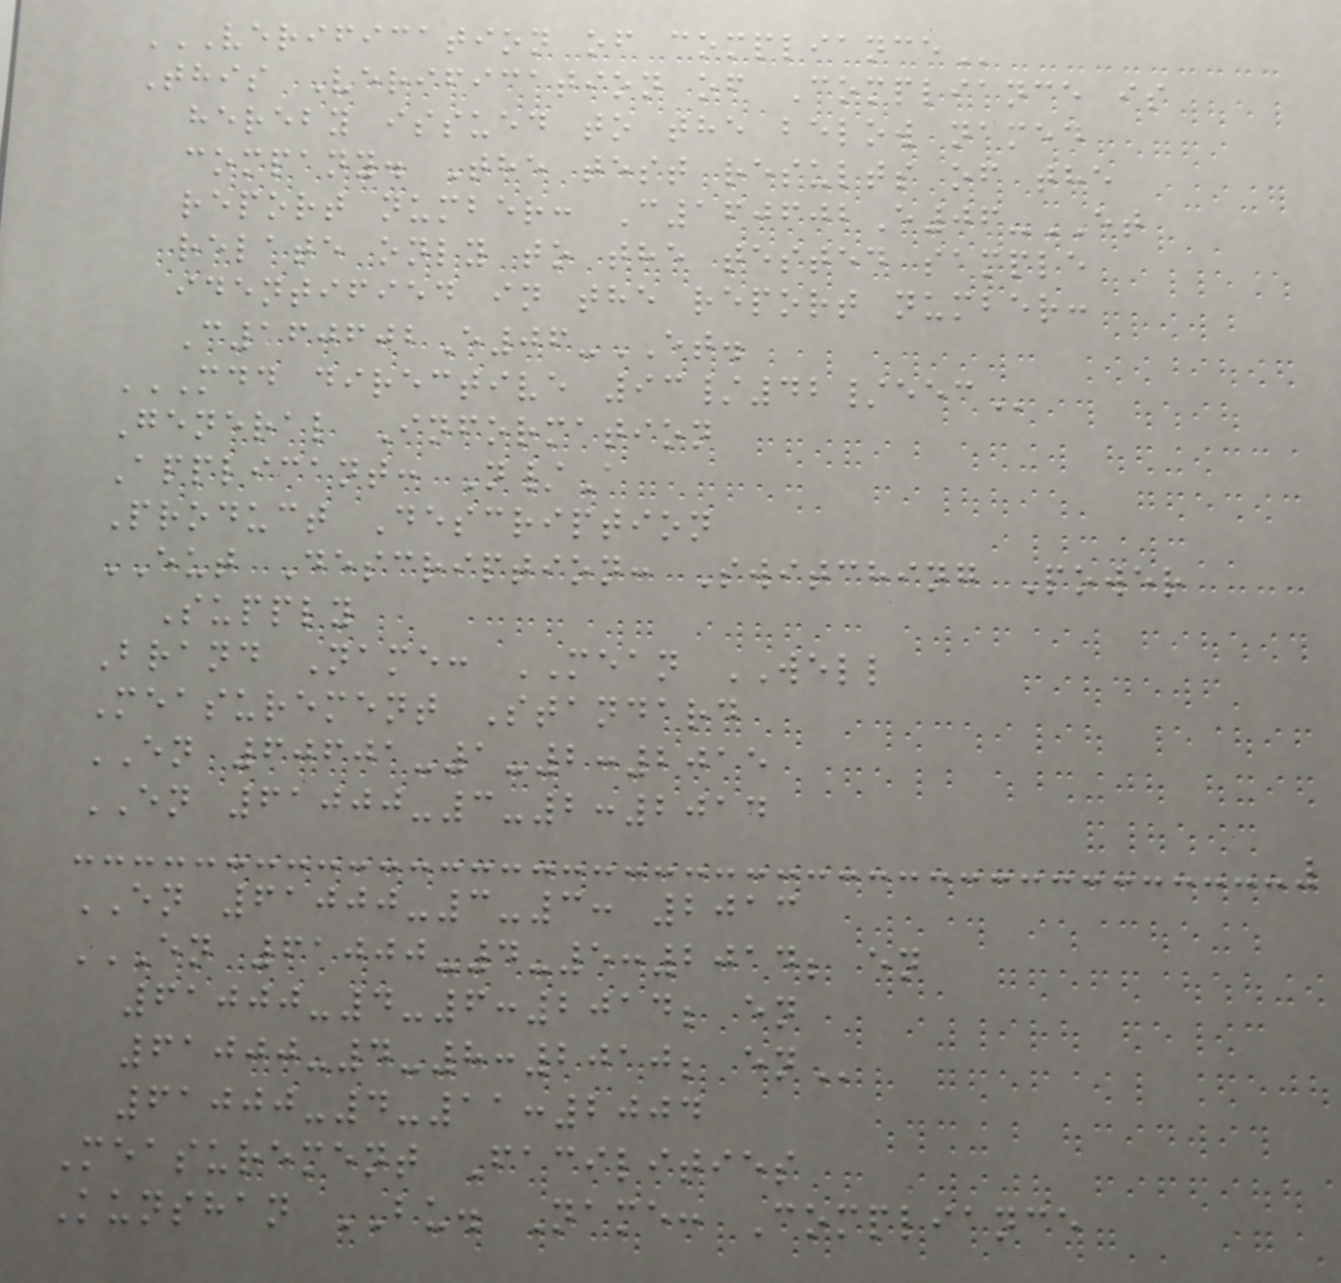VERIFICATION OF COMPLIANCE
This Verification of Compliance is
hereby issued to the below named
company. The test results of the
report number: C160602E06-ET
relate only to the tested sample
identified in the report number:
C160602E06-ET.
MDD DIRECTIVE 93/42/EEC
General Information
Applicant: N/A
Product Description
EUT Description: Switching Power
Supply
Brand Name: MEAN WELL
Measurement Standard
EN 60601-1-2:2015
EN 61000-3-2:2014
EN 61000-3-3: 2013
EN 61000-4-5:2014; EN
61000-4-6:2014; EN
61000-4-8:2010; EN
61000-4-11:2004
Measurement Facilities
Kunshan BU. Name: Compliance
